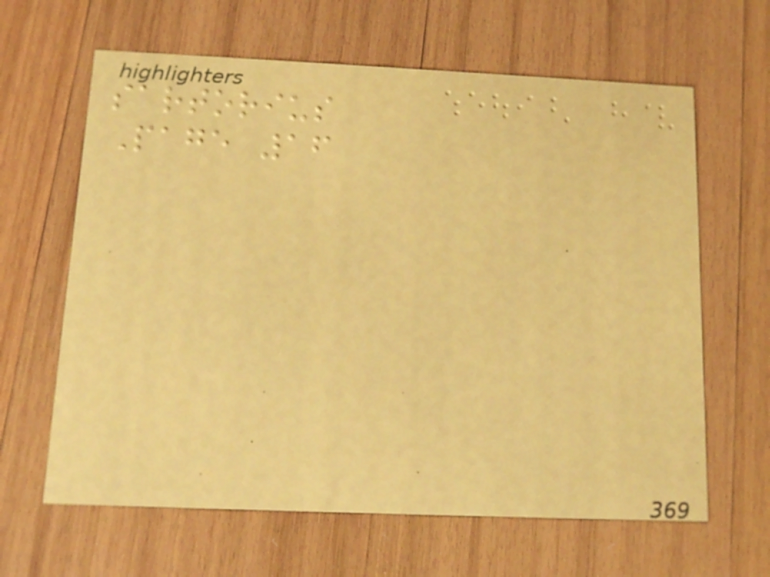sartorius
Page 16
